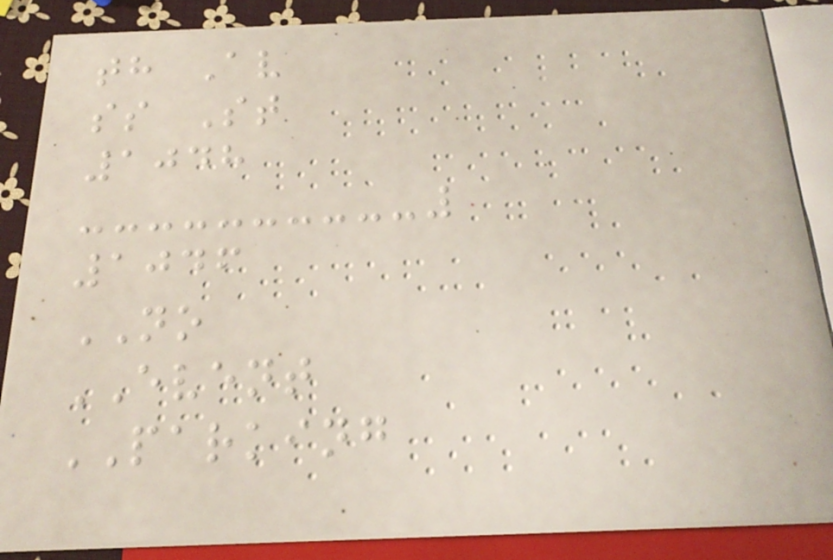th Av
ss St
1048
1046
NO
EVENT
PARKING
